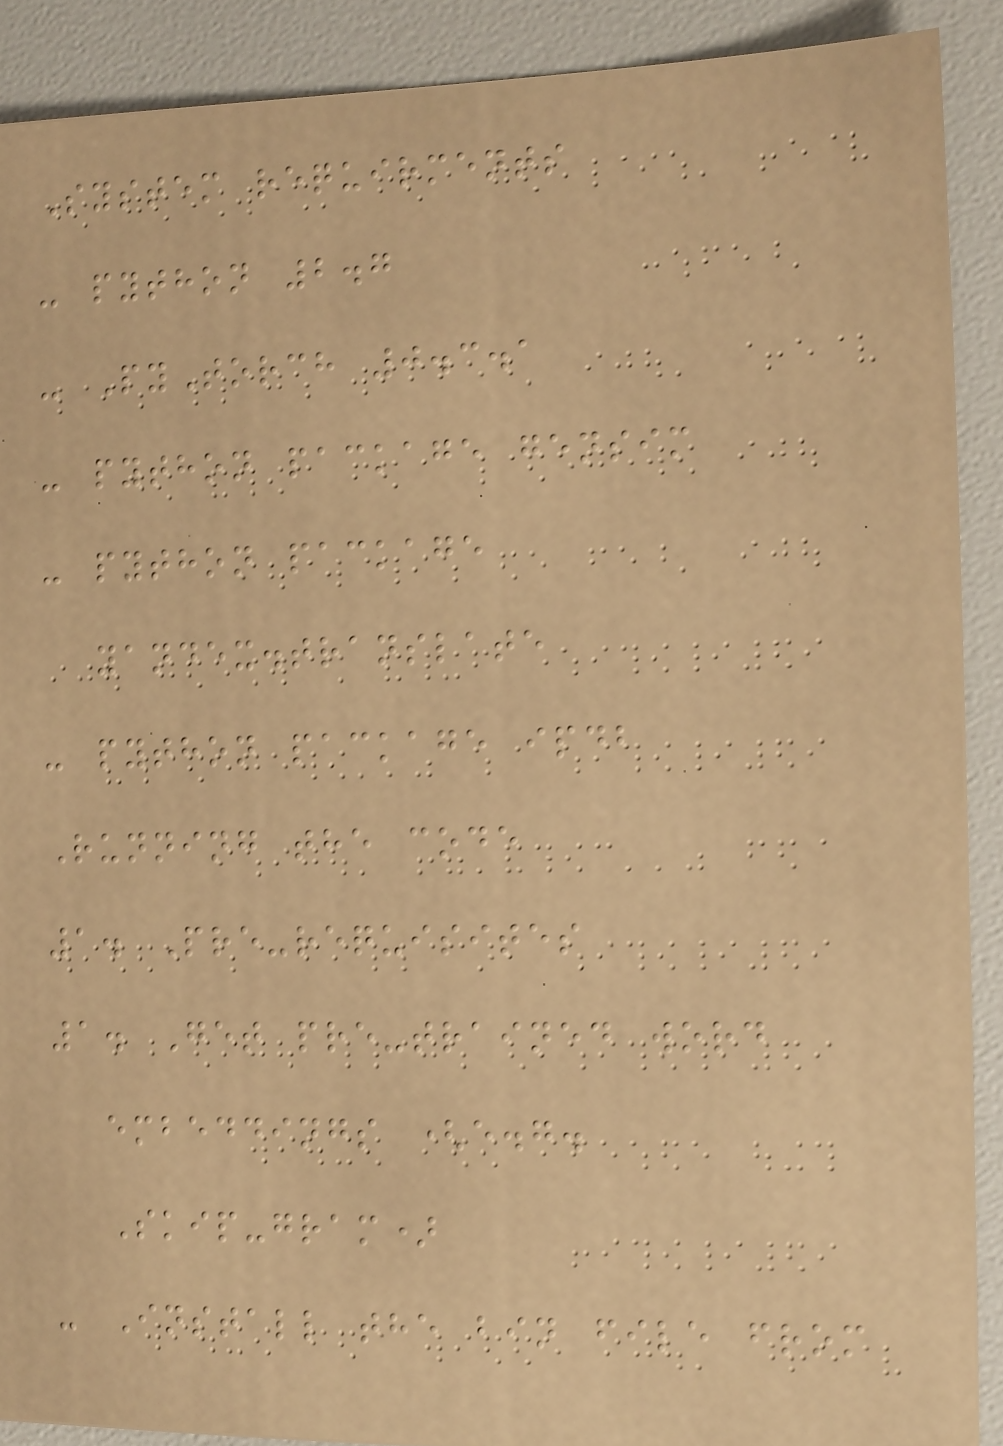System requirments
- python 2.7
- PyTorch 0.3.1
- python package gensim
- python package
yandex.translate
- python package ipdb
Running the code
1. Pre-requisites
1. Get pre-trained word
embeddings (e.g.
Skip-gram)
- Install the bin file from
